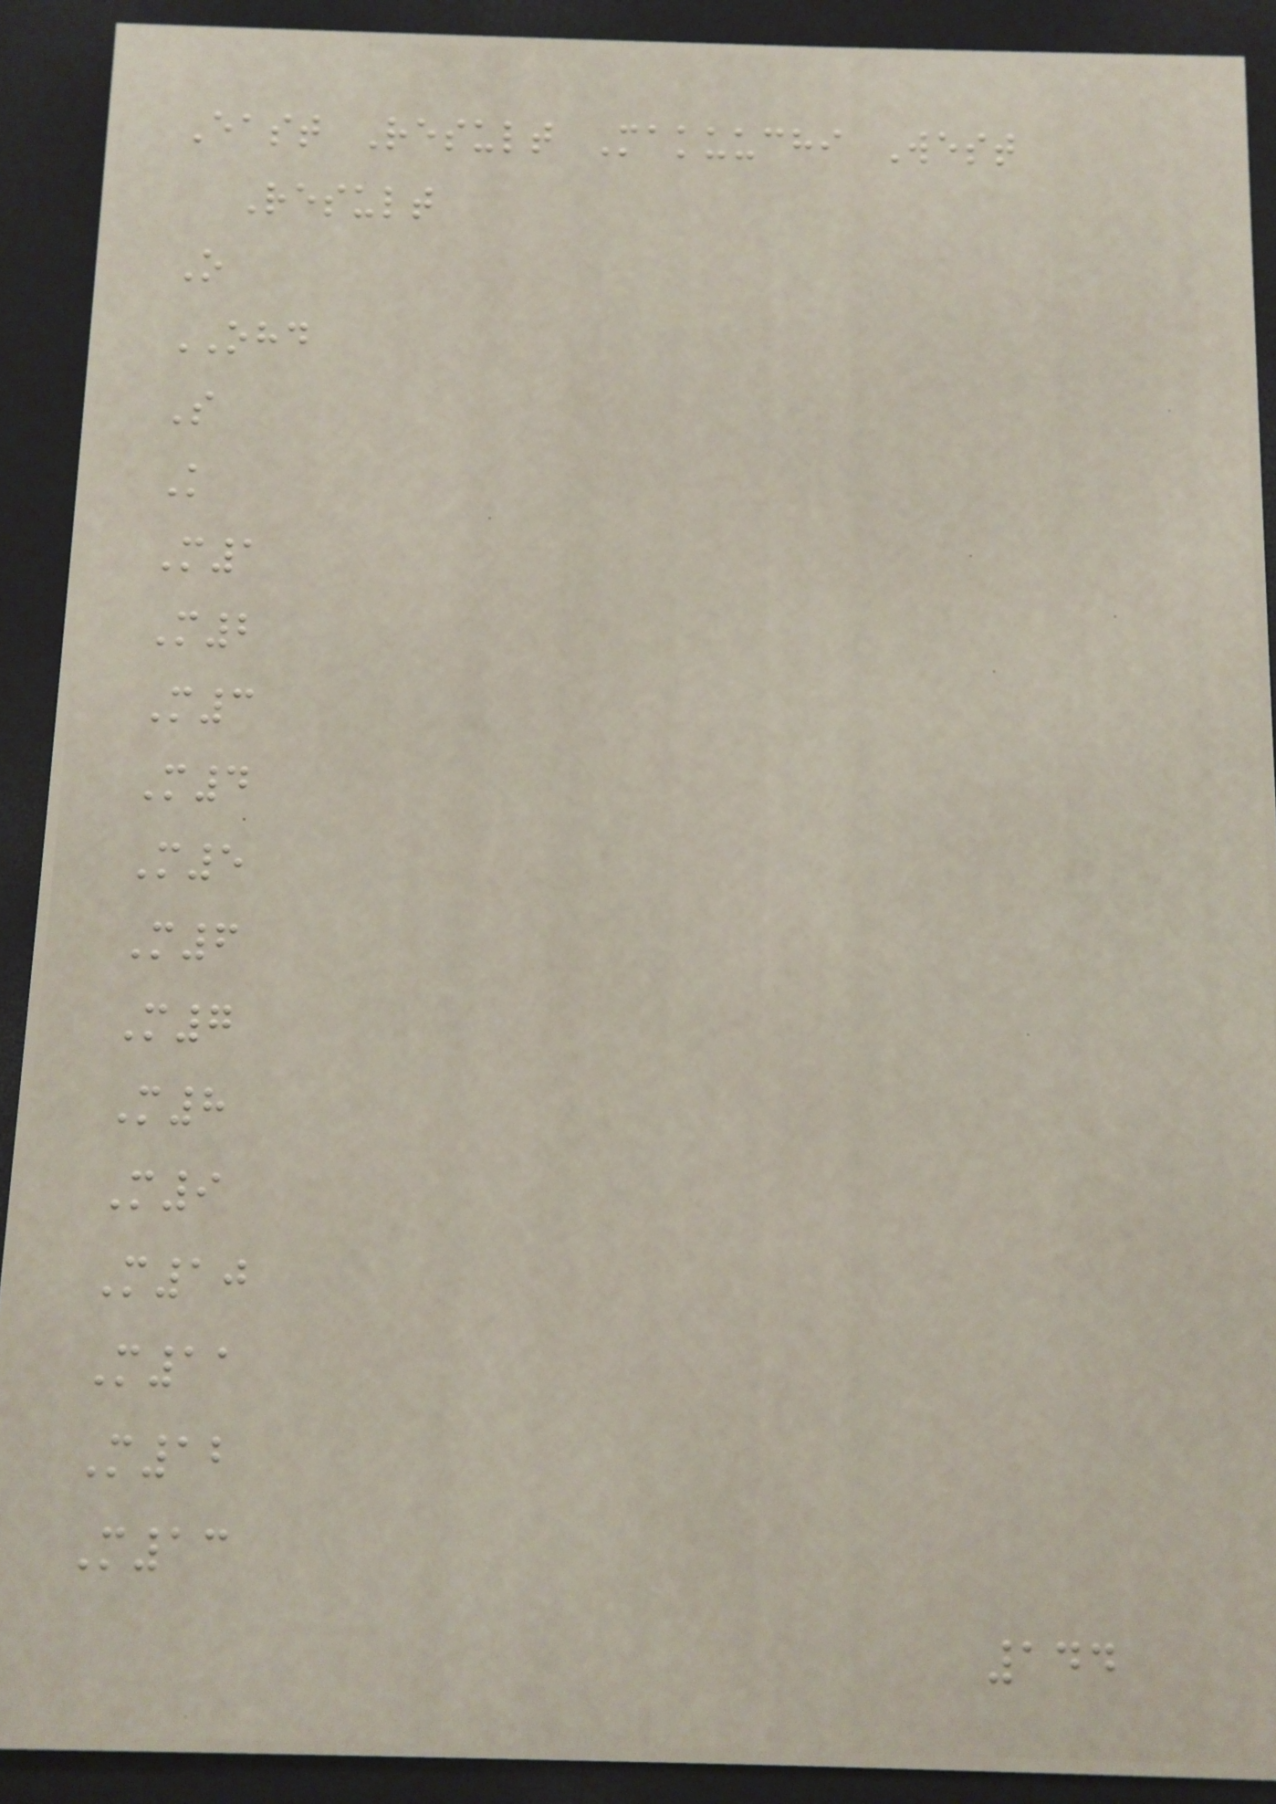East Result Makuuchi West
Result
O
OHD
S
K
M1
M2
M3
M4
M5
M6
M7
M8
M9
M10
M11
M12
M13
144
